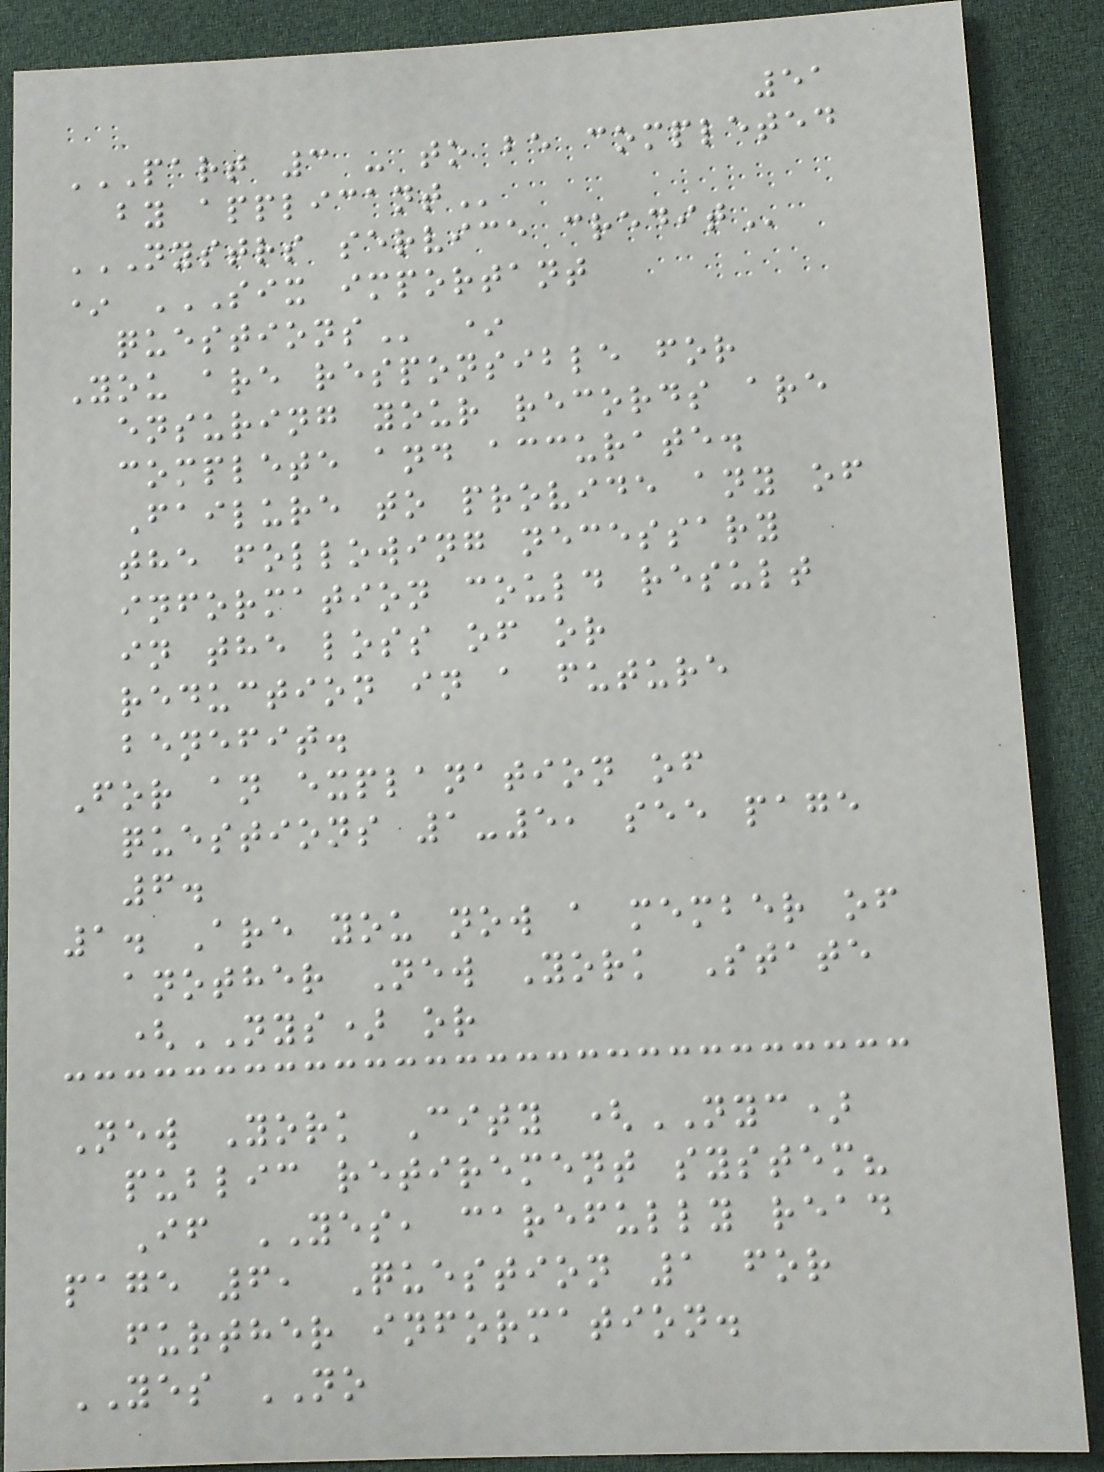51
PART 3 - TO BE COMPLETED
BY APPLICANT
NYSTRS SERVICE CREDIT
* SIX IMPORTANT
QUESTIONS *
You are responsible for
ensuring your records are
complete and accurate.
Failure to provide any of
the following necessary
information could result
in the loss of or
reduction in a future
benefit.
For an explanation of
questions 1-5, see page
6.
1. Are you now a member of
another New York State
(NYS) or
New York City (NYC)
public retirement system?
If YES, carefully read
page 6, Question 1 for
further information.
YES NO
